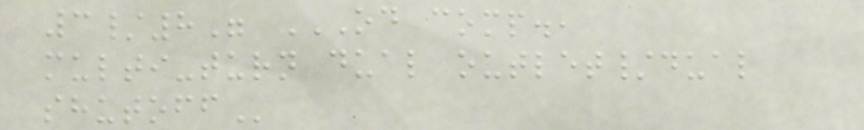3/8" OD COMP.,
MULTI-TURN DUAL OUTLET/DUAL
SHUTOFF
